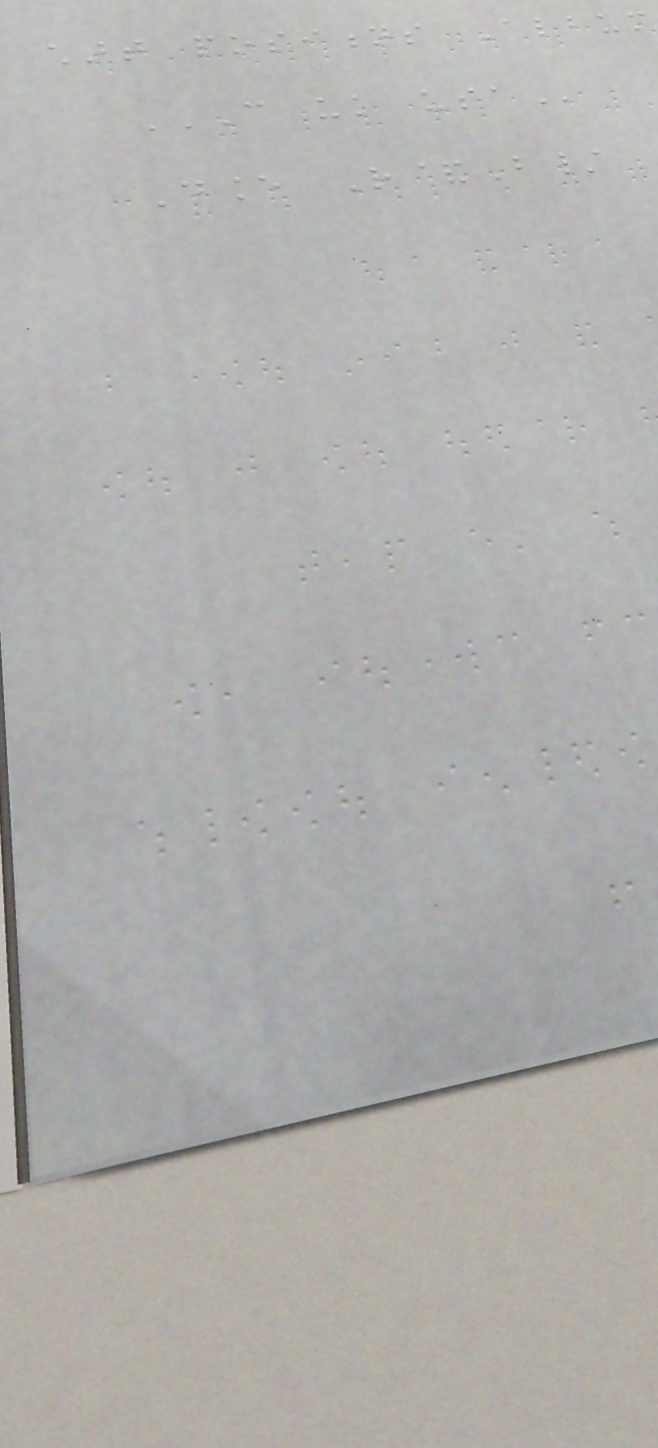chart positions Album
CAN UK USA
Dance R&B/
